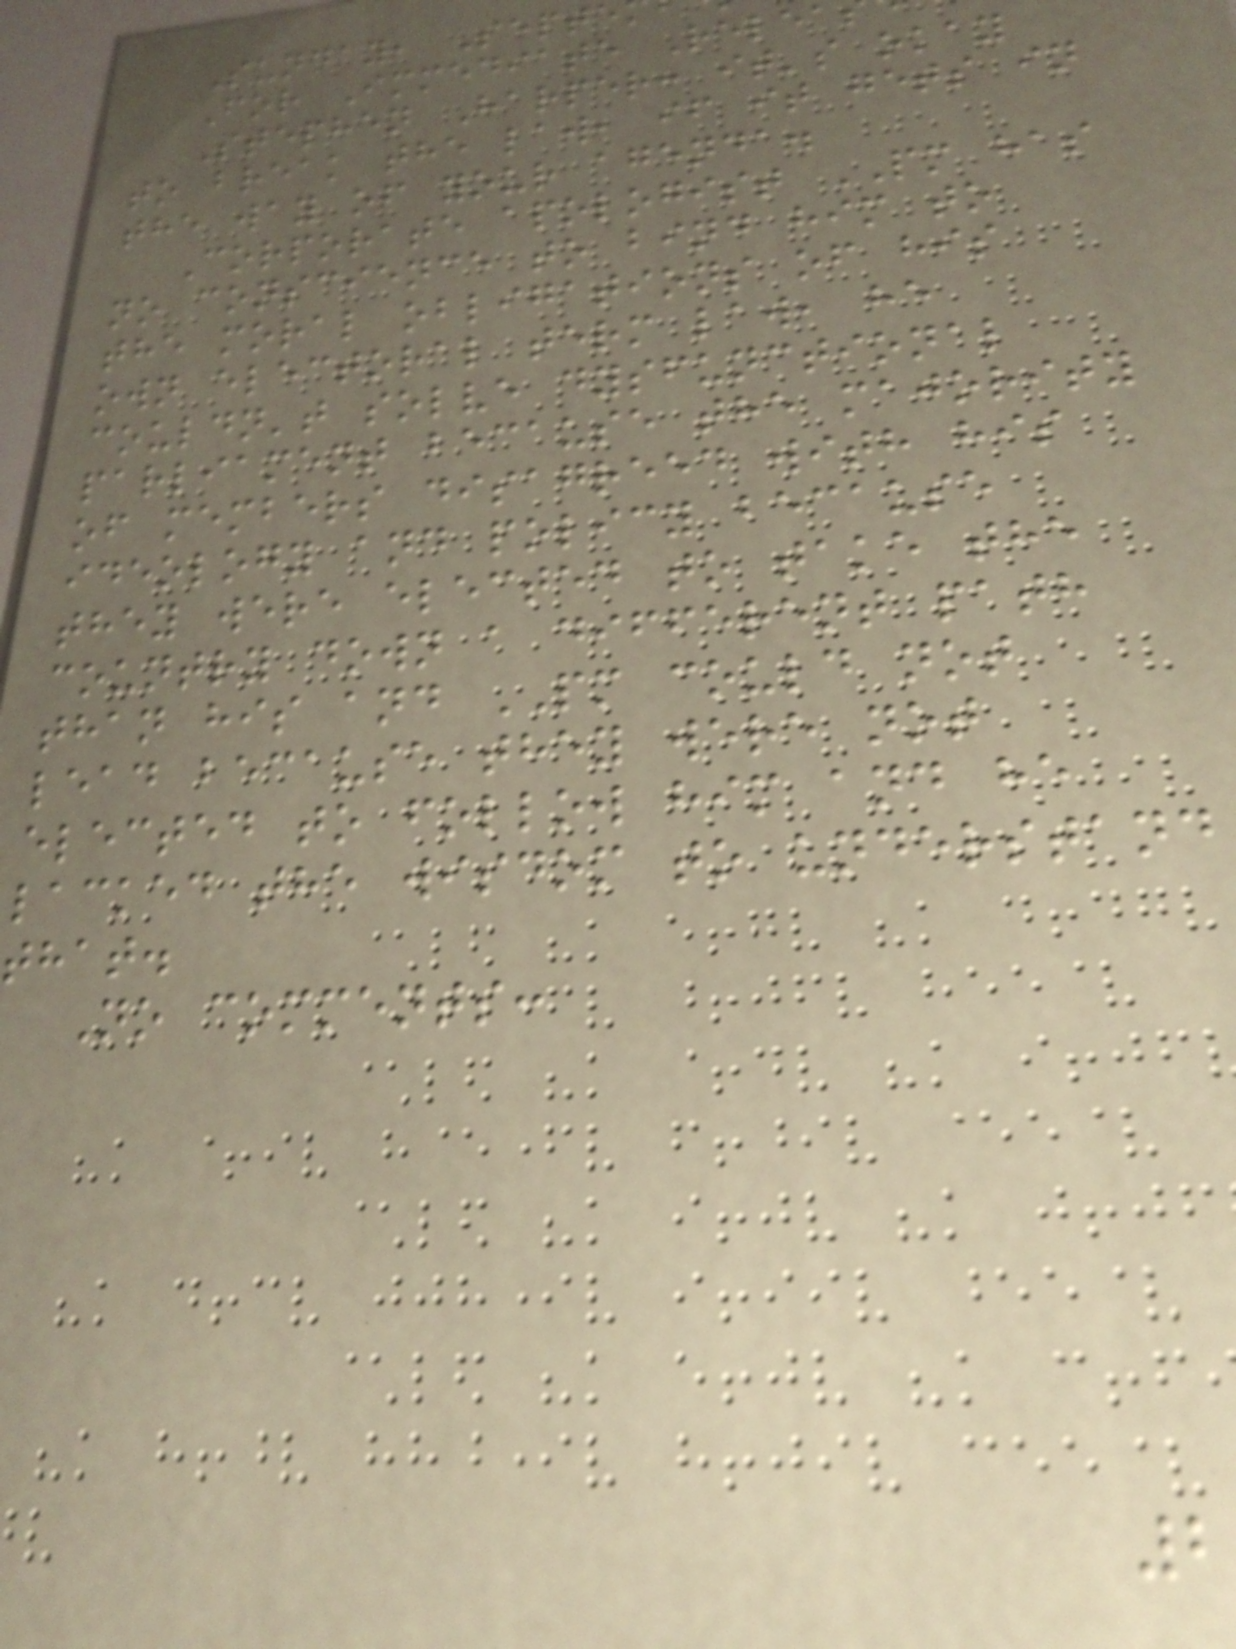Sunday, Septe
For Immediate Relea
Stephen Harper: it's okay
to break the law, if it gets in
the way of your agenda.
Corporate apologist PM has
no conscience to bind him to
the moral obligations of his
own electoral term law, he
couldn't solve dysfunctional
parliament because the majority
of members disagreed with his
ideology and policy because
they were elected to take the
country down a different path
than his and PM could not
lead because they were not
elected to follow him and he
lacked the wisdom to understand
that.
No comments:
